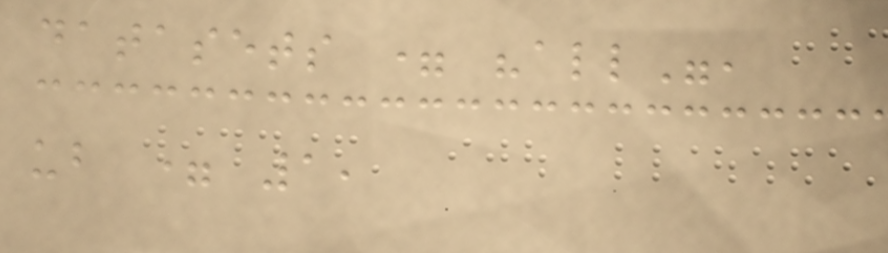datasets = "all",
ub = 1,
